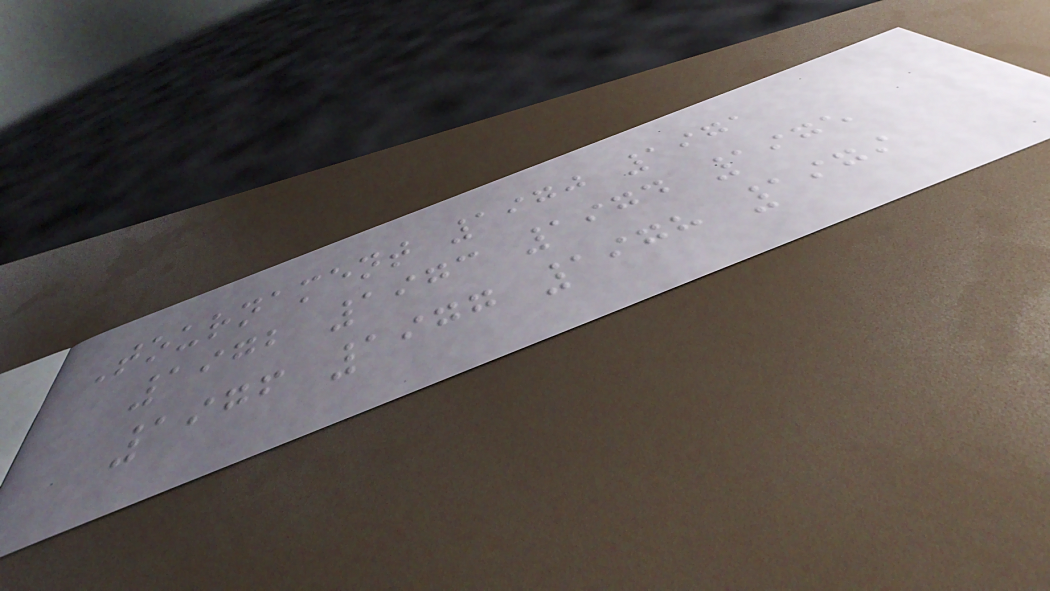Tournament 1970 1971
1972 1973 1974 1975
1976 1977 1978 1979
